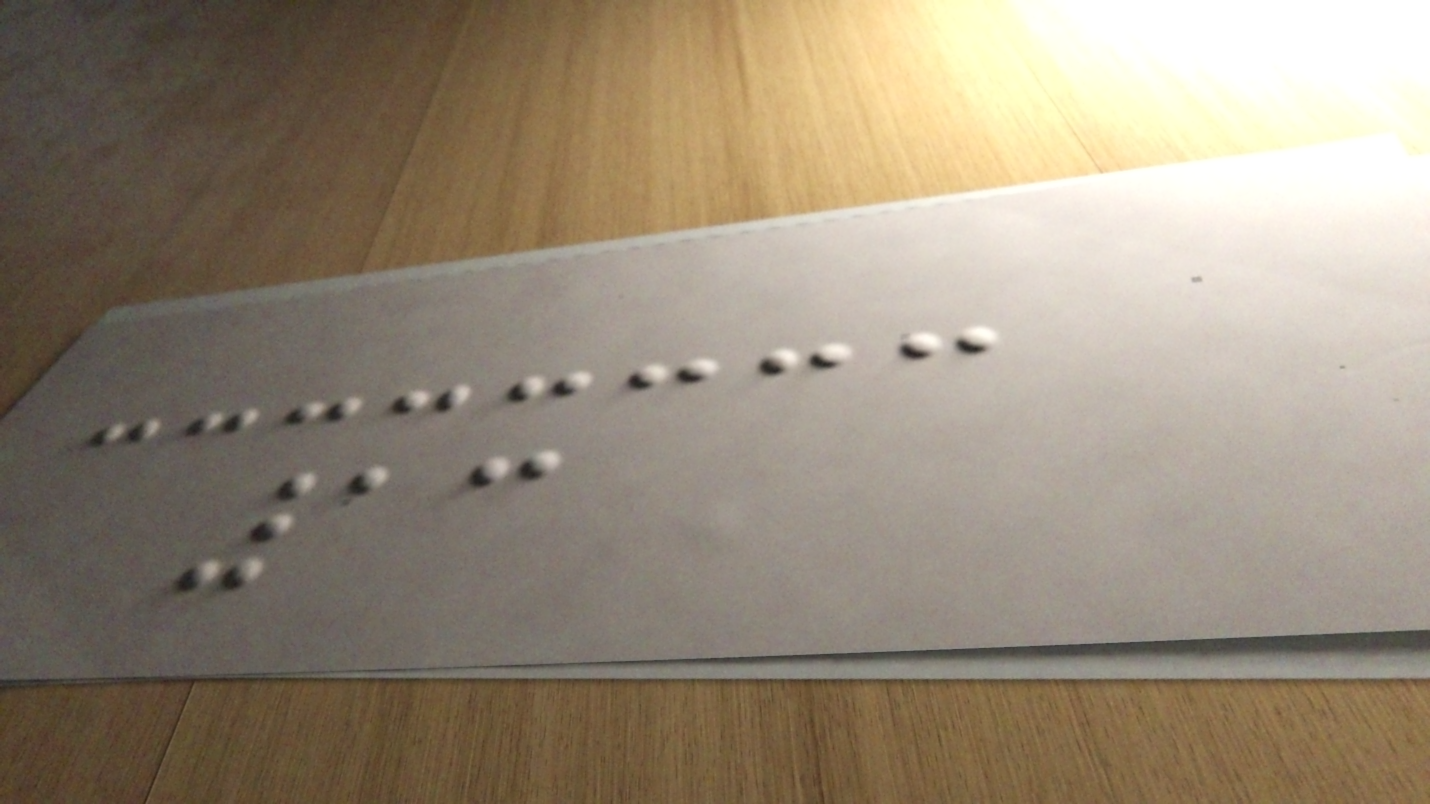13
